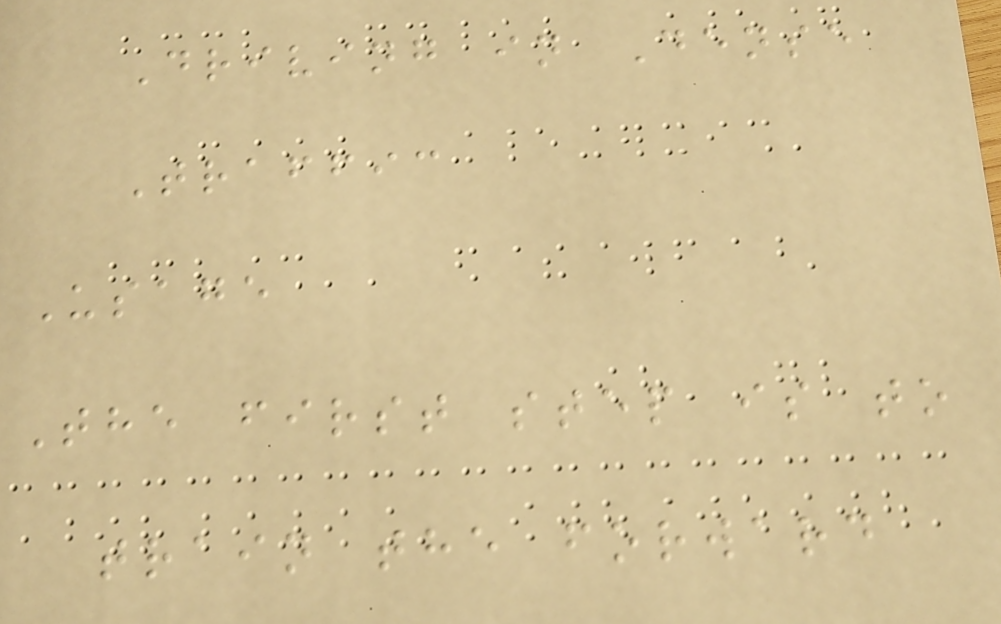Driving in Dense
Traffic
Usage
The first step is to
train the forward
